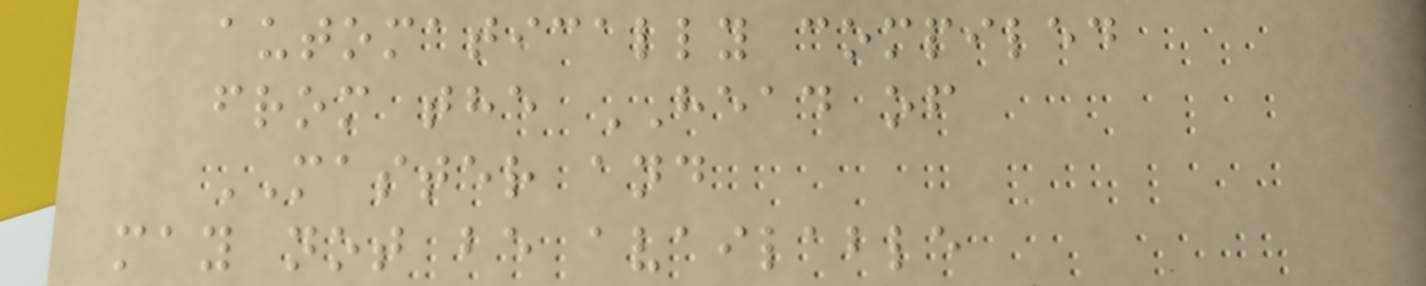automatically compiled
from the HEAD of
MASTER and
may not be available
